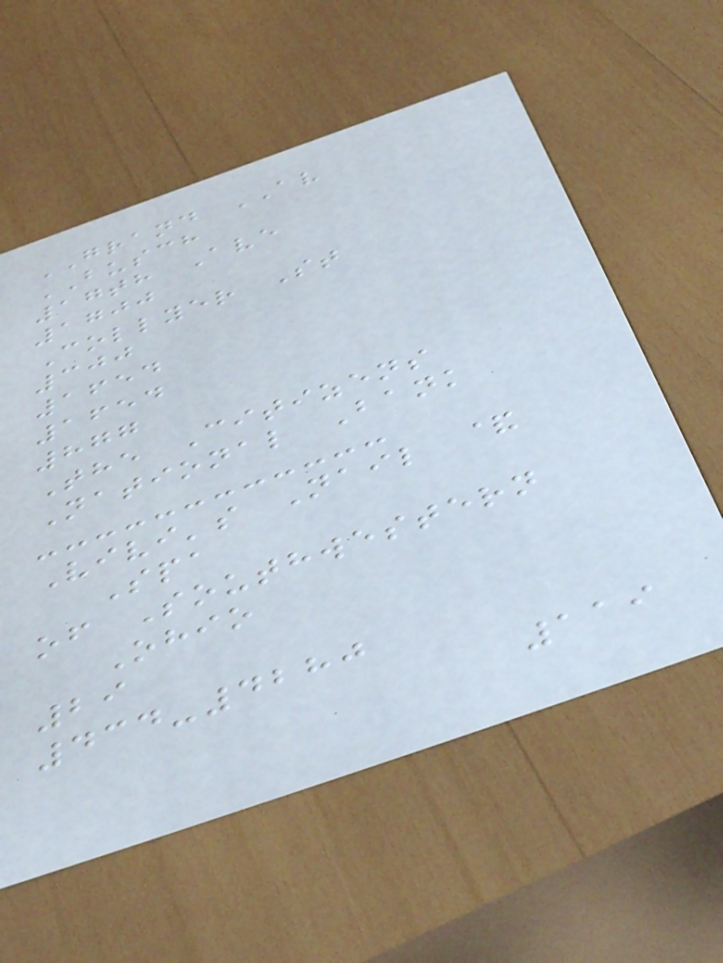GRAND AV
BUSCH
17th Ave
1700
Collyer St
300
1654
1654
877
The Citizens
National Bank
Vivi's Nail &
Spa
of Southwestern
Ohio
29
434-4280
119
